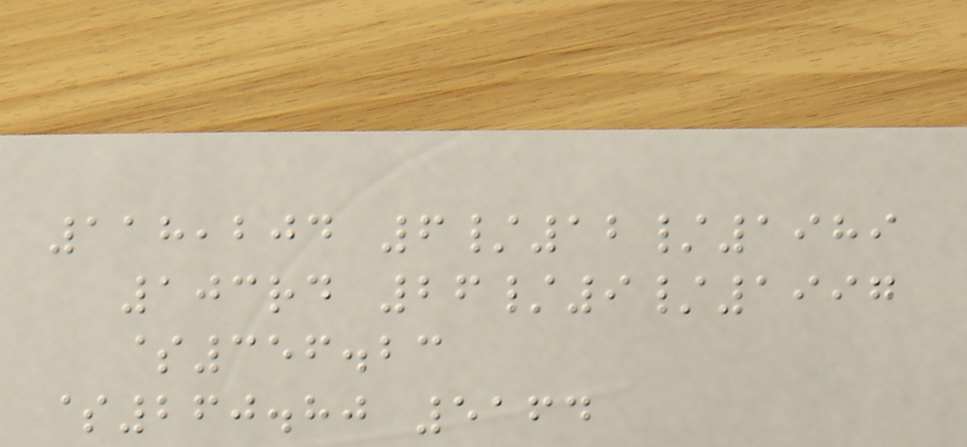118,204 6/12/1989
103rd 26/9/1997
$356.23
$260.80 5164
